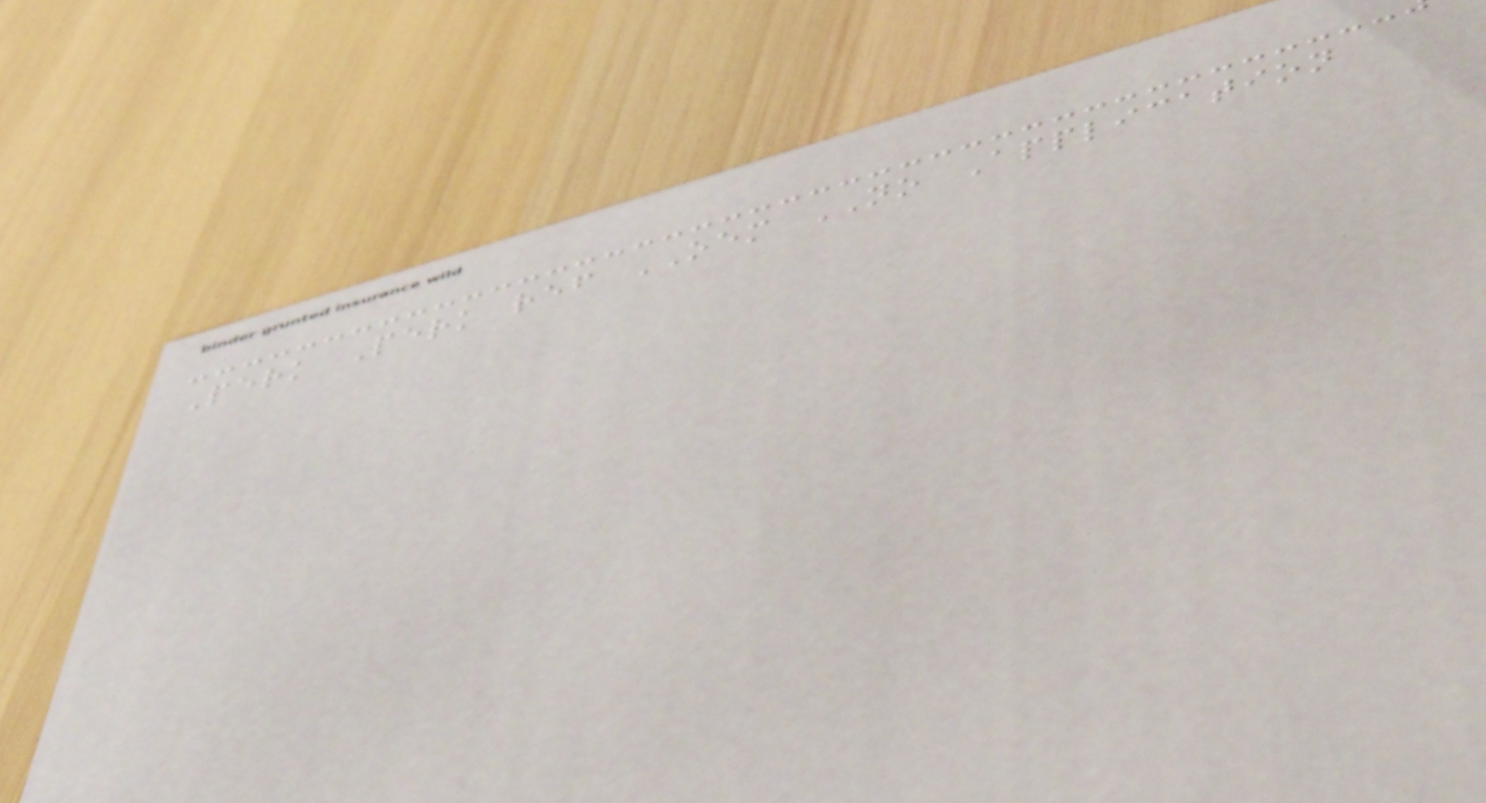Perk Perk ref OEM NO Application
